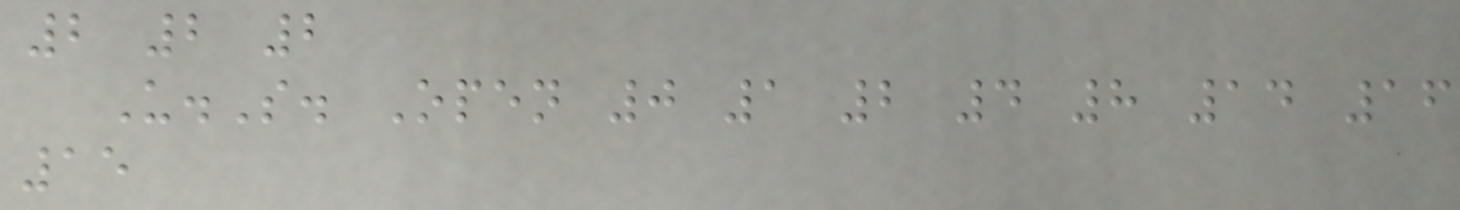2 2 2
U.S. Open 0 1 2 4 8 14 16
15
